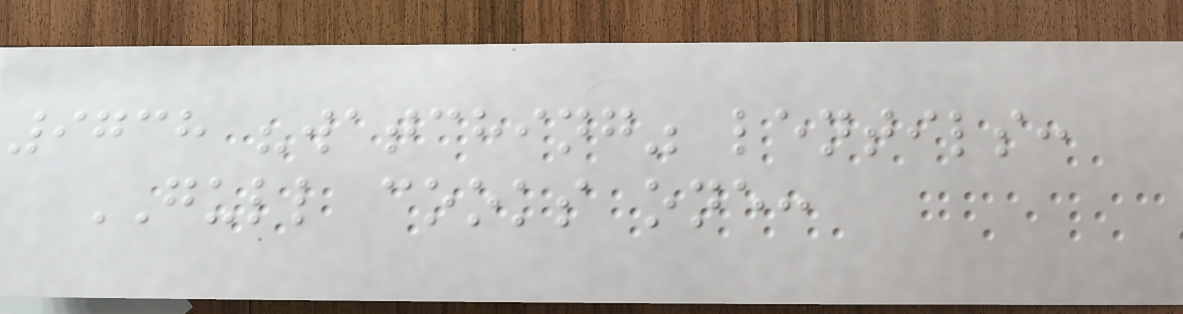9738 "watching" lentils:
GULL cooks one:
